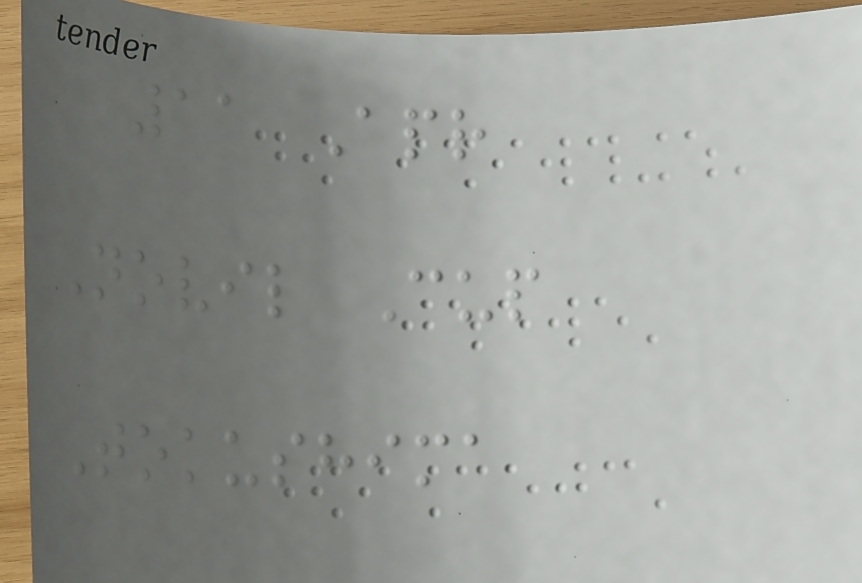11 Apr
Novil Cup
Tokushima
